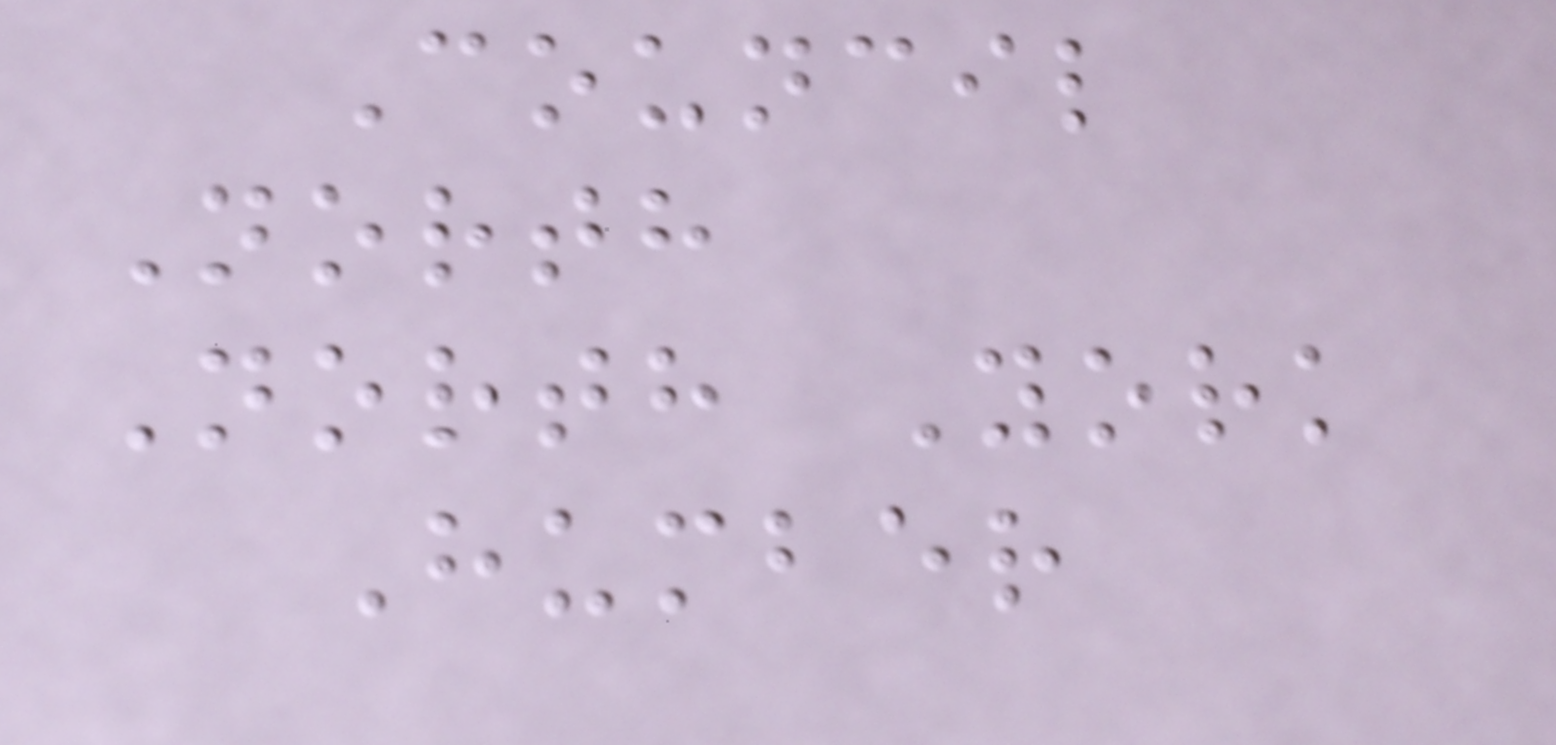Council
North
North York
Humber
